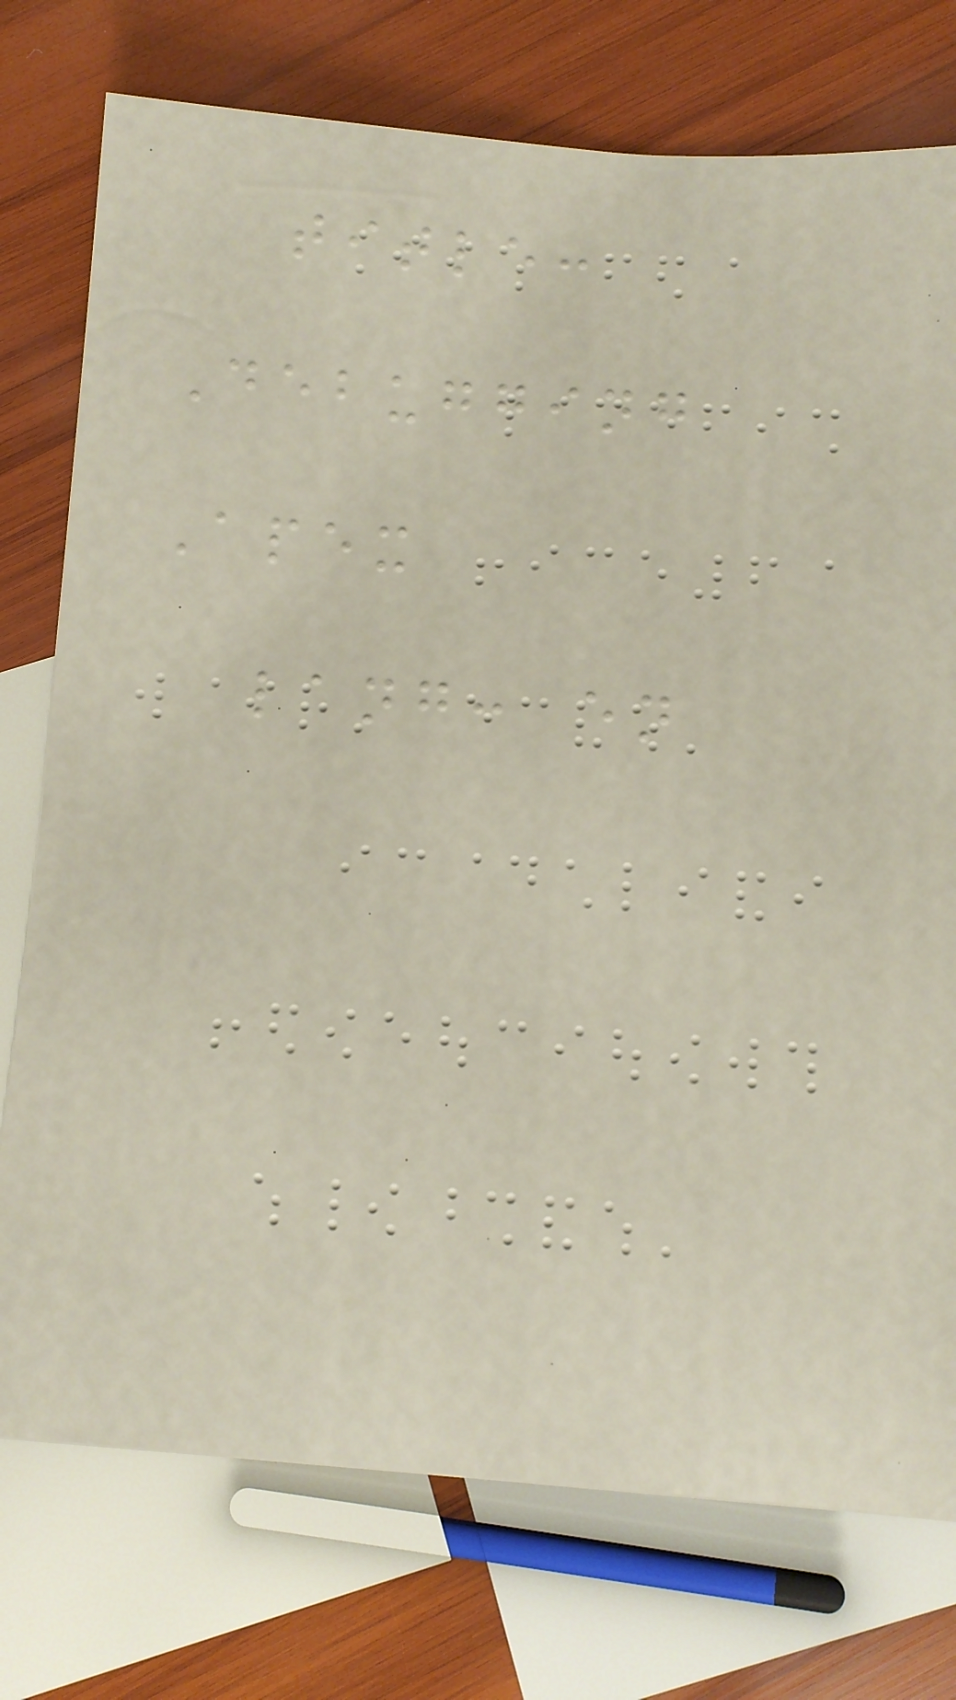title:
Debugging
Apex
lang: en
